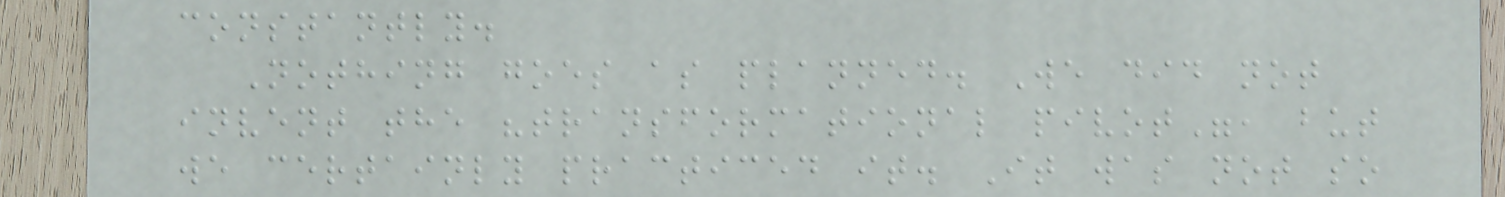constantly.
Nothing goes as planned. We did not
invent the "transformational pivot", but
we certainly practiced it. It was not so
